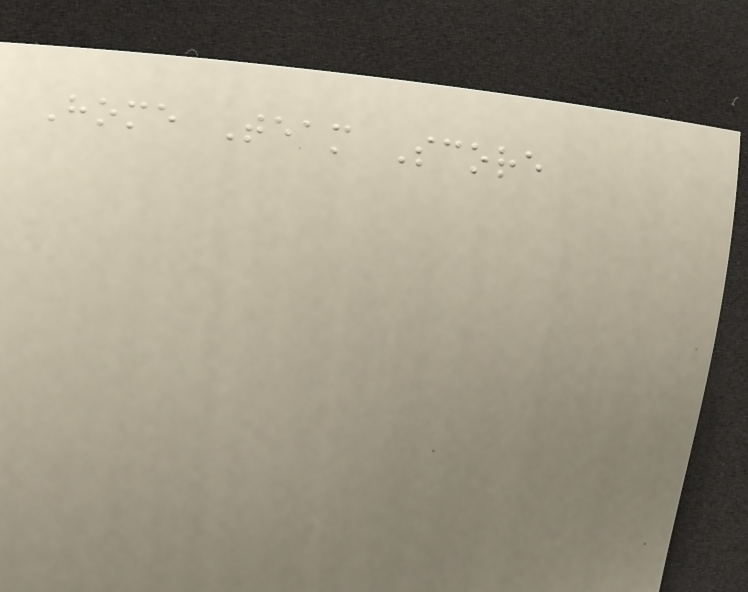Home Team Score
